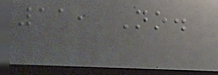11, No.
